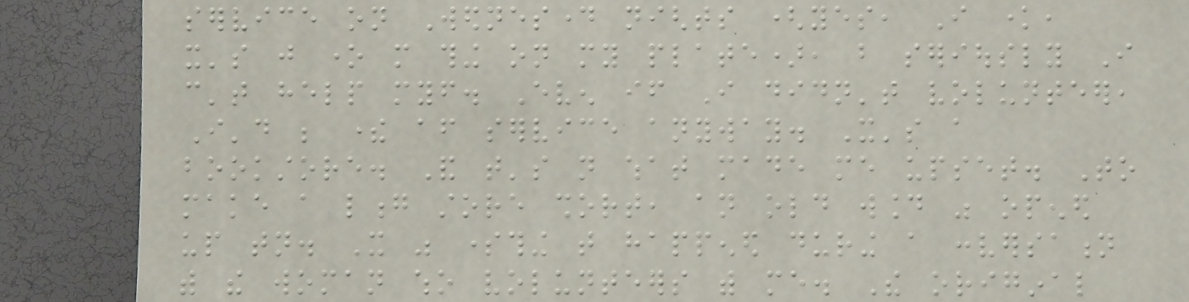service on Wednesday nights (yes, I know,
it's just one more thing on my plate), but seriously I
can't help myself. Even if I didn't volunteer,
I'd be there after service anyway. It's a
bookstore. And that's not what made me upset. To
make a long store short, an old wound was opened
up tonight. It was something that happened during a conversation
with the woman who volunteers with me. The original
